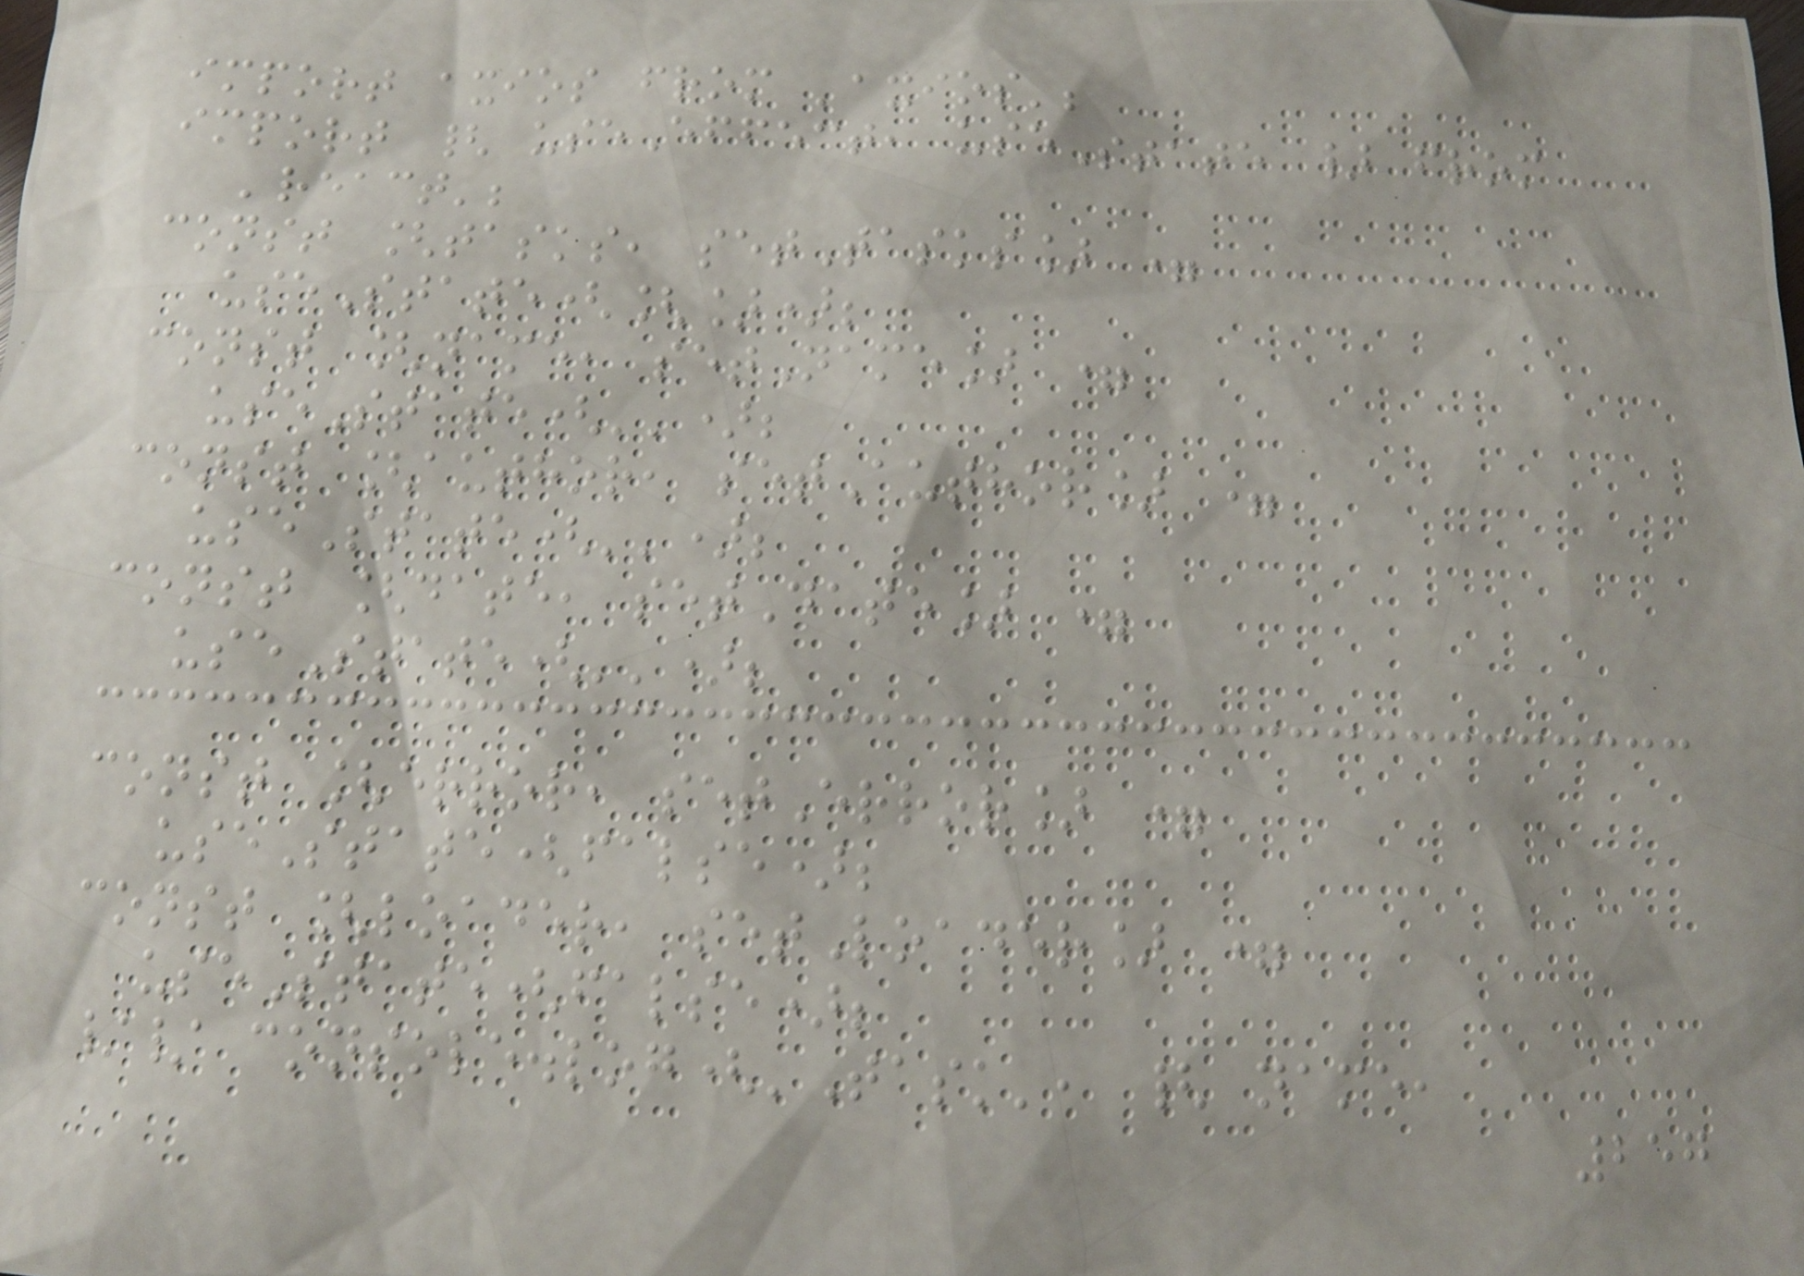import axios from 'axios';
import { useEffect, useState } from
'react';
const [tasks, setTasks] =
useState([]);
const [name, setName] =
useState('');
const [author, setAuthor] =
useState('');
const [date, setDate] =
useState('');
const [error, setError] =
useState(false);
const [loader, setLoader] =
useState(false);
// console.log('Task', { name,
257
